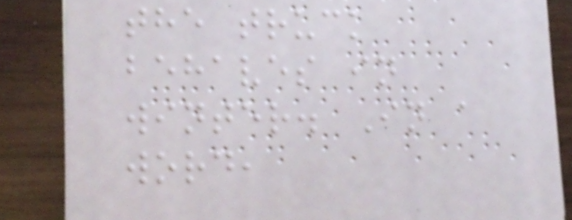the truck
behaves in
winter. In a
word,
